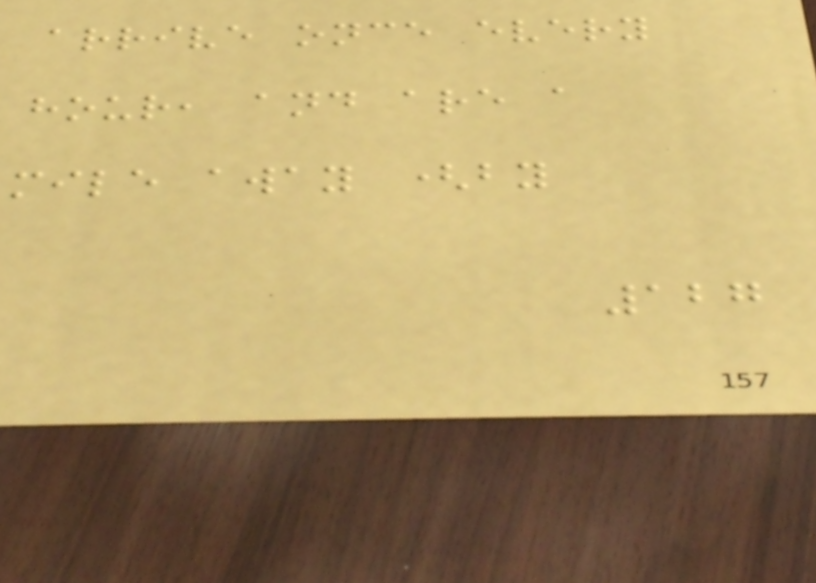arrive once every
hour, and are a
mile away (by
127
